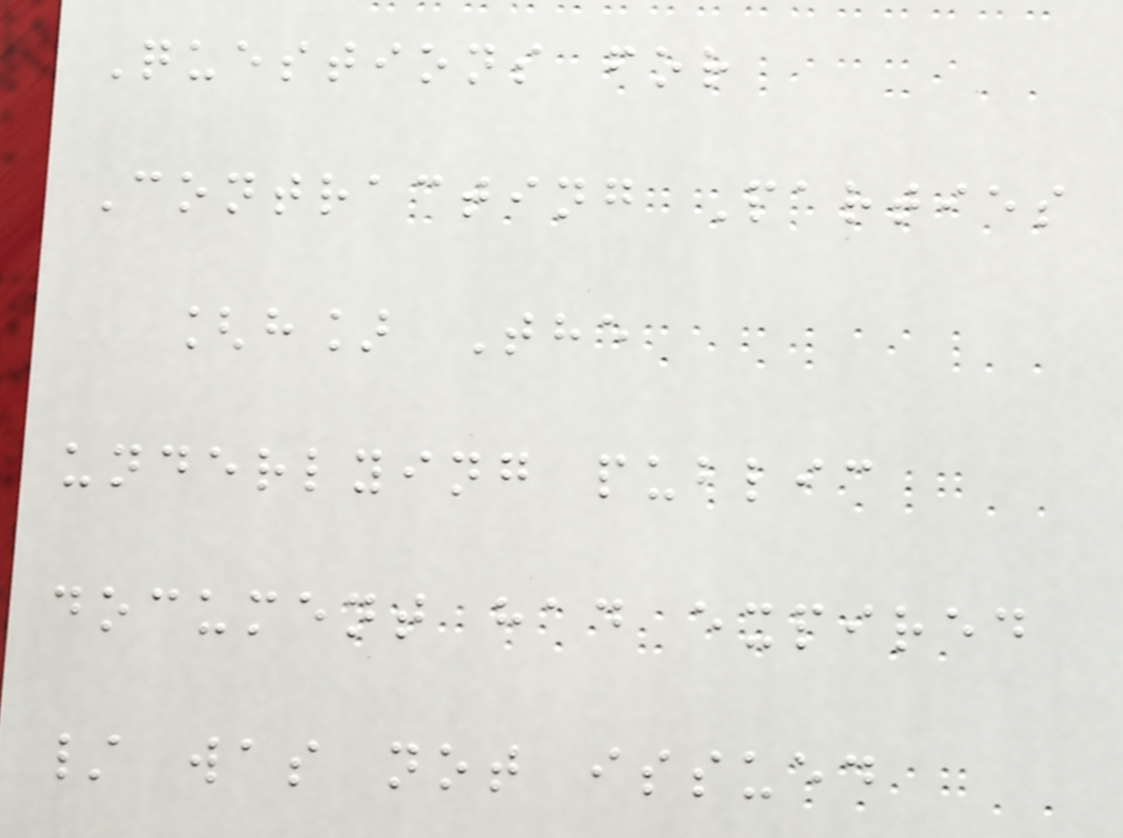Questions for
Contracting Parties
[h] The
underlying public
document had expired
/ was not issued
